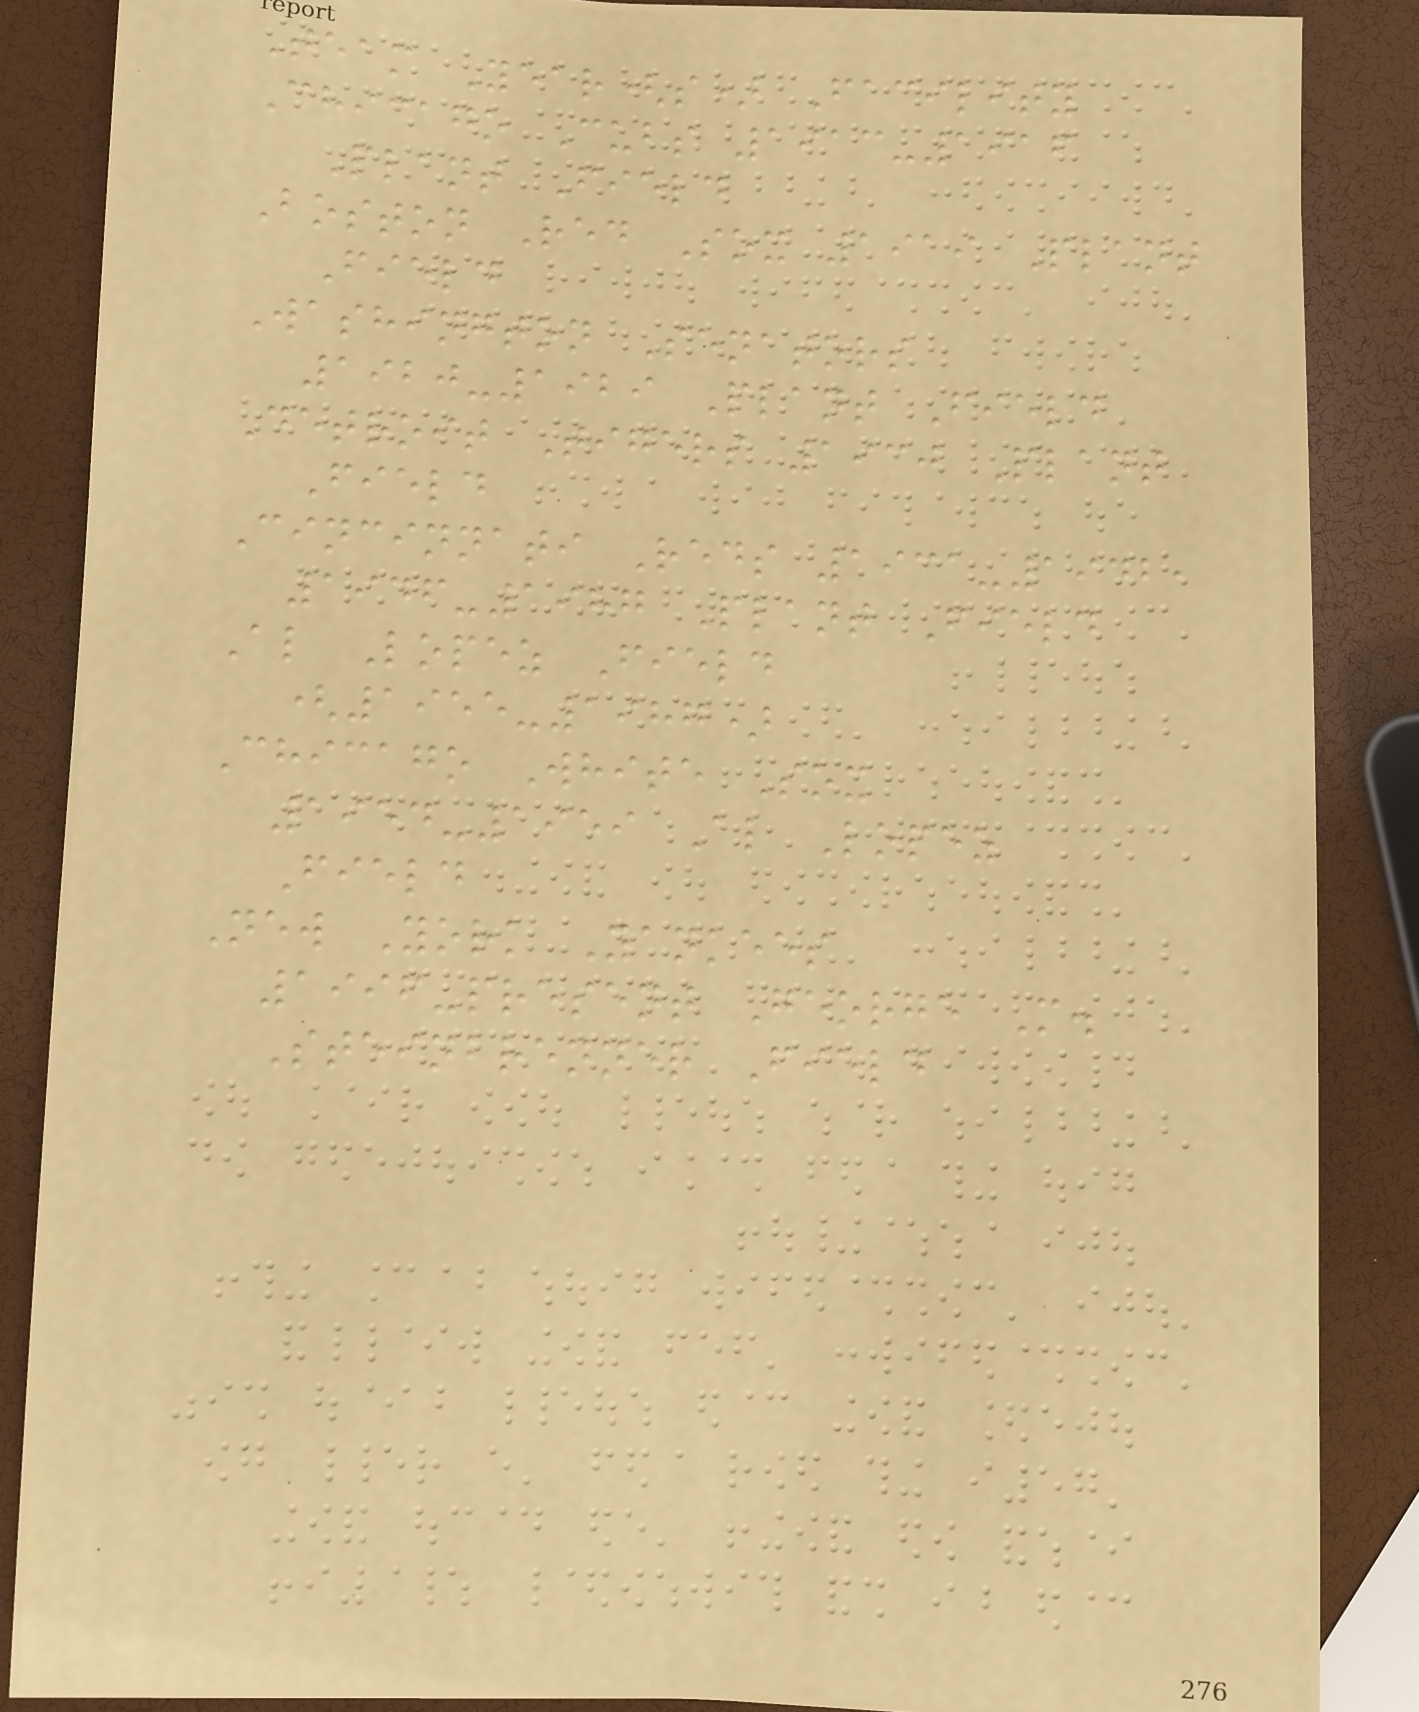Team Year(s) Facility
Chicago Cubs 1913-1916
Plant Field
Boston Red Sox 1919 Plant
Field
Washington Senators
1920-1929 Plant Field
Detroit Tigers 1930 Plant
Field
Cincinnati Reds 1931-1942,
1946-1987 Plant Field
Al Lopez Field
(1955-1987)
Chicago White Sox
1954-1959 Al Lopez
Field
New York Yankees
1996-present George M.
Steinbrenner Field
